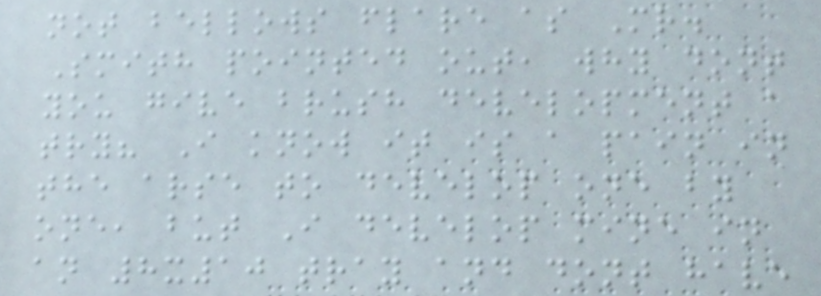not bellows flare as Mr.
Smith pointed out, why dont
you give brush development a
try? I know it is a pain in
the arse to develop one by
one, but I develop mine in
an 8x10 tray and dont have
